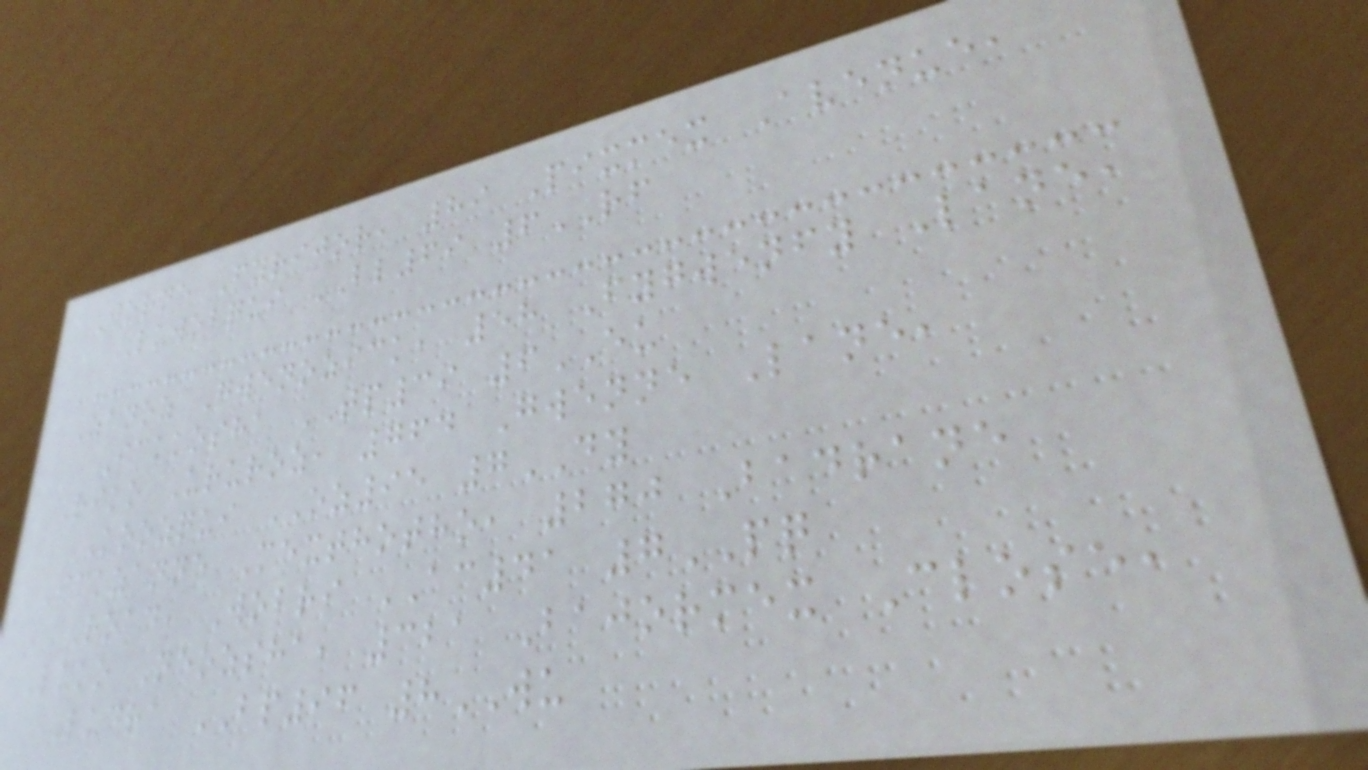Jorne Fyrijor, 89 Pixmex Avenue,
Luwobqui BL69 6RF
Zanoz Gwenozick, 58 Fygwenfy Lane,
Ickkosha TP39 6EU
Riko Ururoz, 764 Gwenne Lane,
Koozqui OZ95 7DY
Ickzanne Mexthotho, 270 Badrane
Road, Wobri AC41 7PQ
Luko Neozsha, 321 Bajormex Close,
Ludra BP96 8WU
